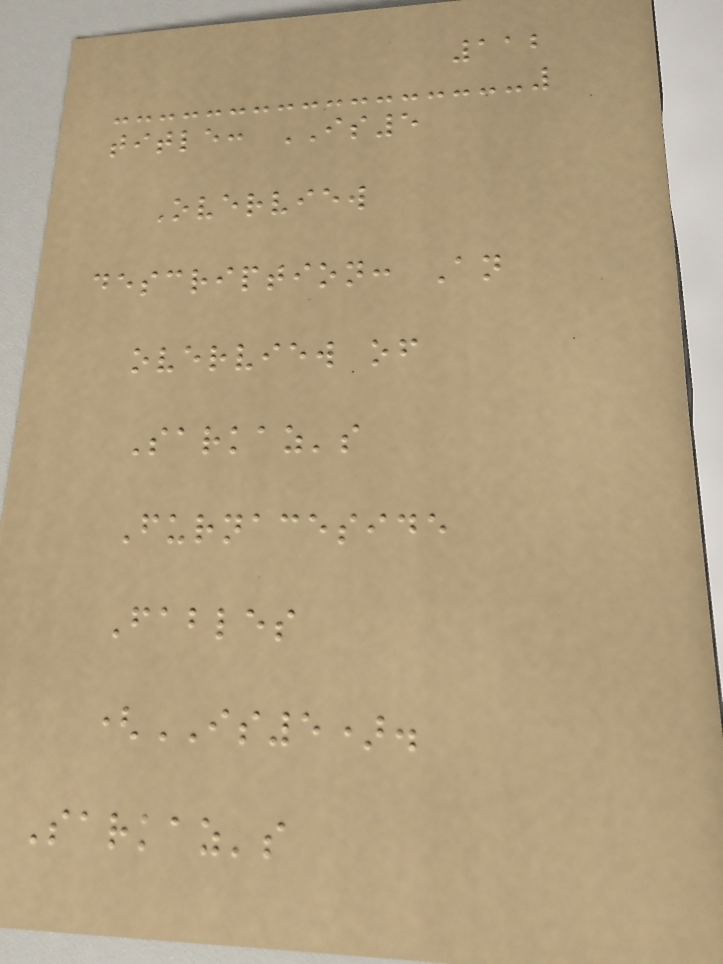112
title: IS5
Overview
description: An
overview of
Sarkaz's
Furnaceside
Fables
(IS5).
Sarkaz's
